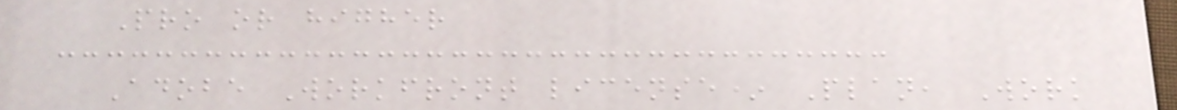Pro or higher
Adobe Workfront license* Plan, Work
